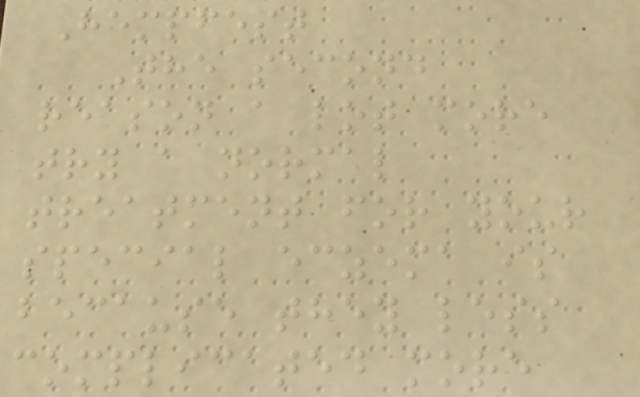Hempfest
The second
reason a lot more
try a normal
treatment for your
special eczema is
because they less
complicated more
